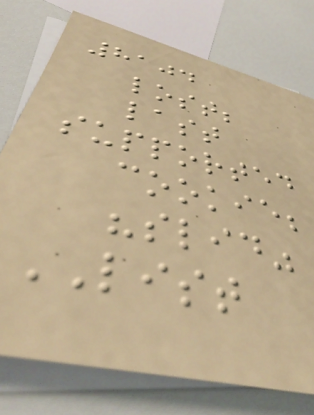8104
lost;
last
supported
cookie;
"slid"
LIST
